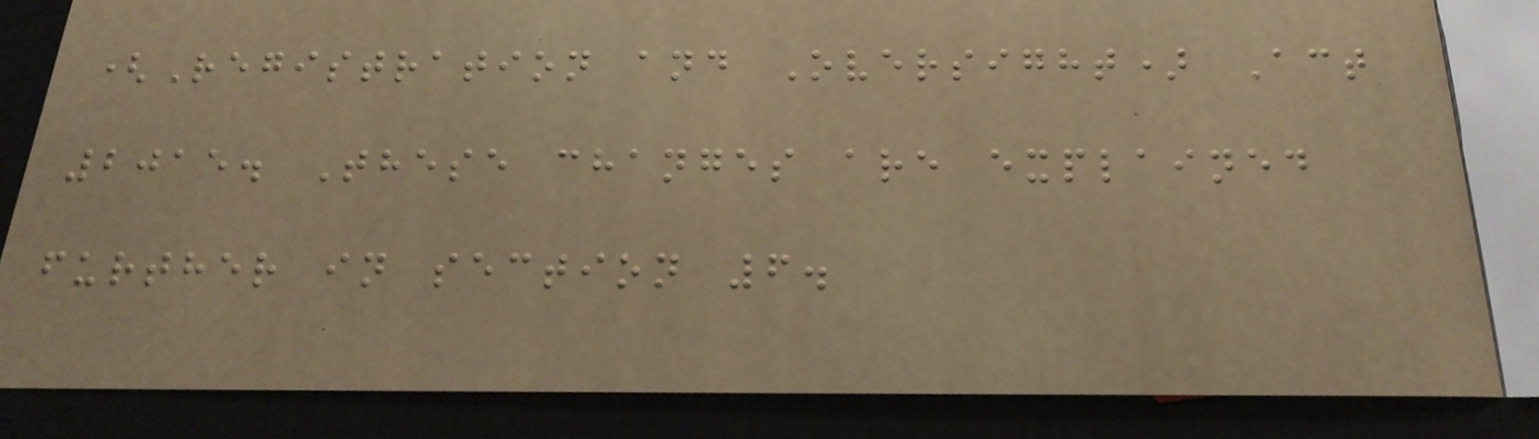(Registration and Oversight) Act
2015. These changes are explained
further in section 6.
